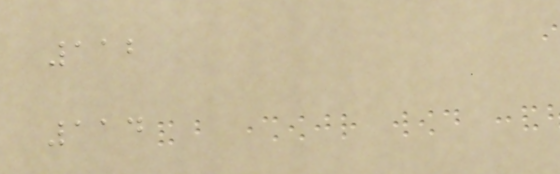112
114
